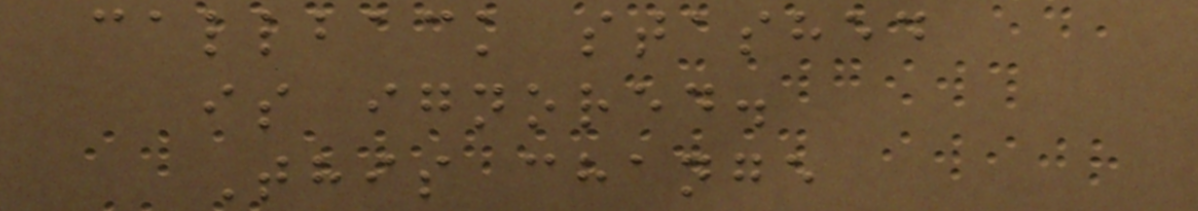callback stashed
is ignored.
This change
